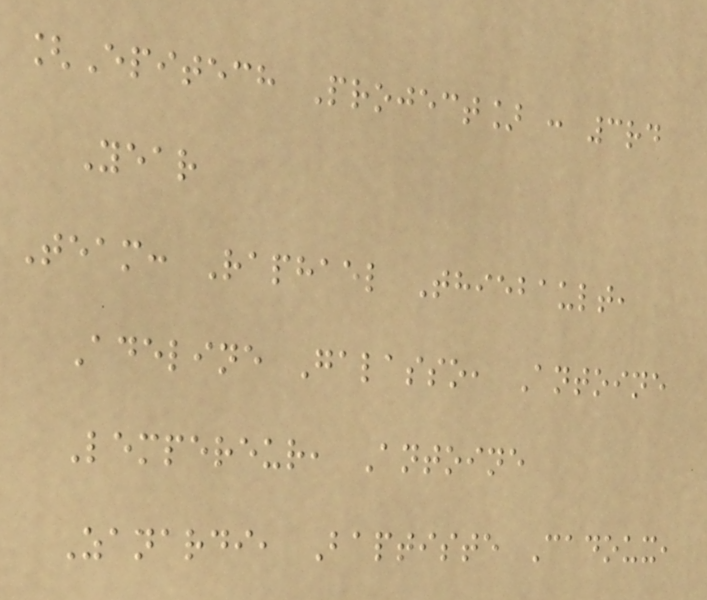[Epitech Project] : 3rd
Year
Team: Raphael Thiebault,
Adeline Galasso, Antoine
Lempereur, Antoine
Zanardi, Baptiste Cadoux,
